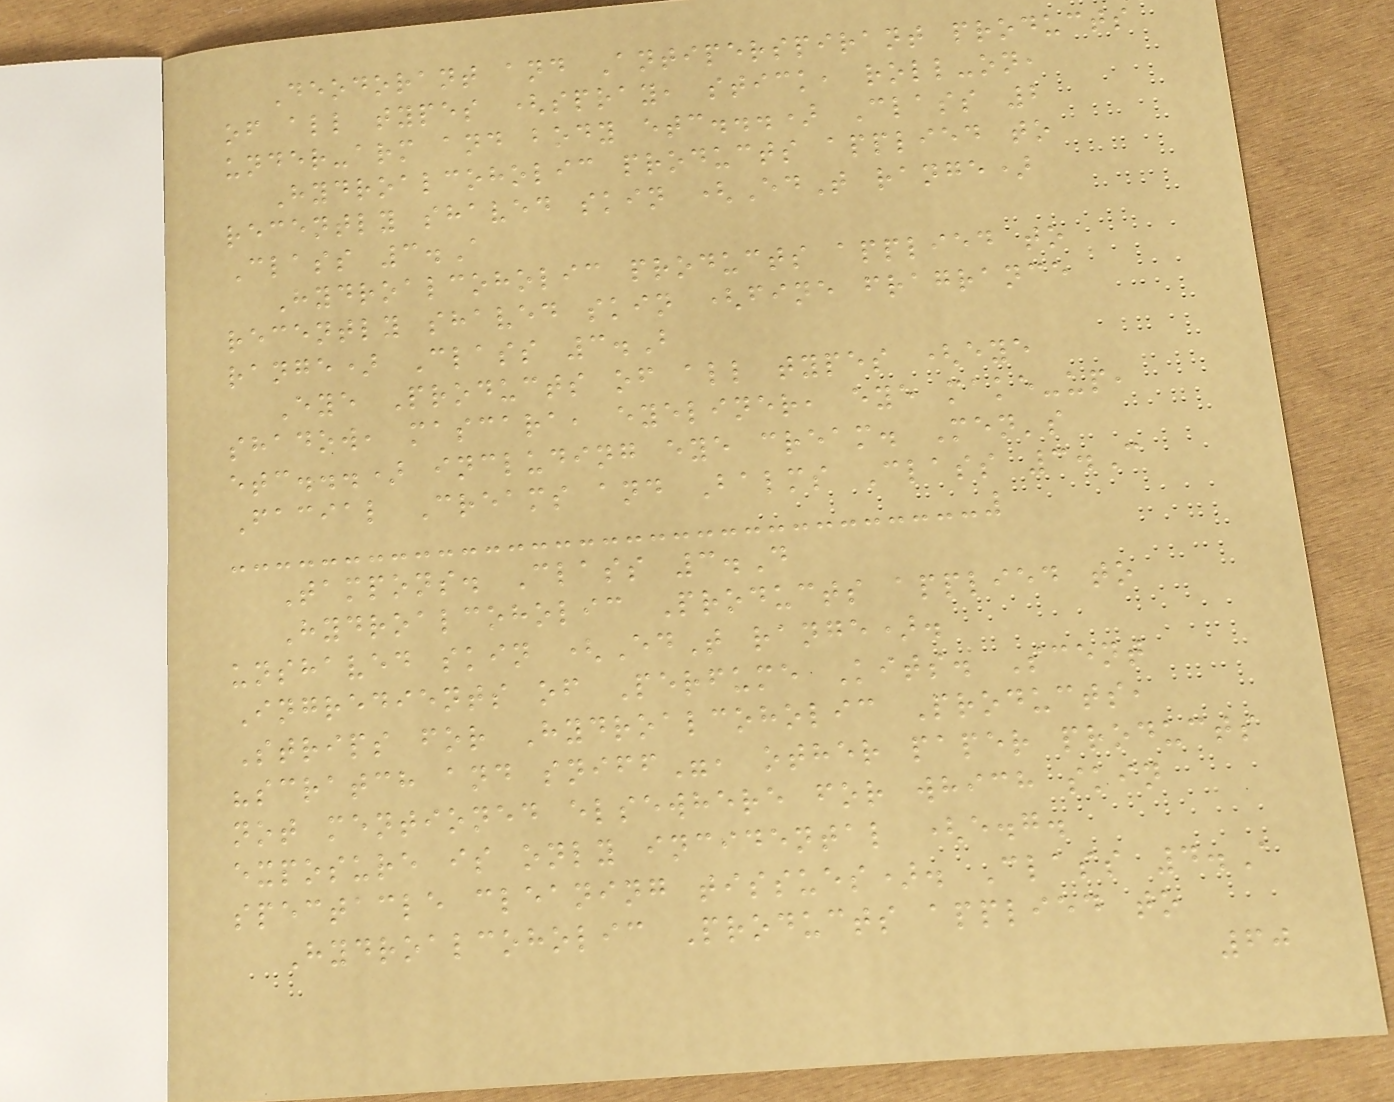Deodorant and Antiperspirant products
of all types (spray, stick, roll-on,
under-arm and body etc...) Class 2
Hydroalcoholic products applied to
recently shaved skin (EdT range)
Class 3.A
Hydroalcoholic products applied to
recently shaved skin (fine fragrance
range) Class 3.B
Eye Products of all types (eye
shadow, mascara, eyeliner, eye make-up,
etc...) including eye cream. Men's
Facial Creams and Balms Class 3.C
Tampons. Class 3.D
Hydroalcoholic Products applied to
unshaved skin (EdT range).
Ingredients of Perfume Kits. Scent
Strips for Hydroalcoholic Products,
"scratch and sniff", other paper products
not mentioned elsewhere for which skin
exposure is only incidental (e.g.
spectacle cleaning tissues). Class 4.A
Hydroalcoholic Products applied to
60
